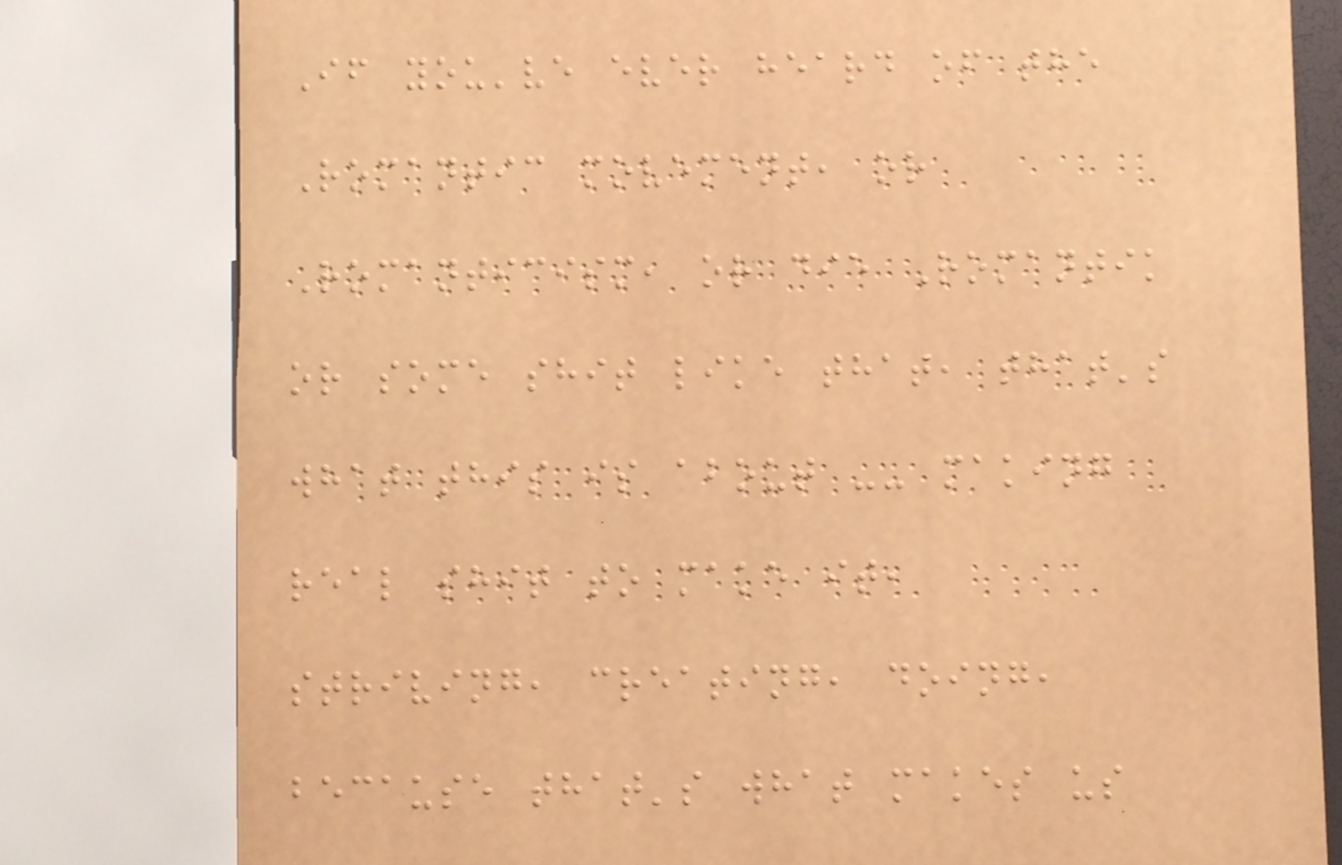If you've ever heard of the
Romantic movement, or
Romanticism, or die Romantik
or some shit like that, that's
what this is about -- making
real shit to make it,
striving, creating, doing,
because that's what makes us
